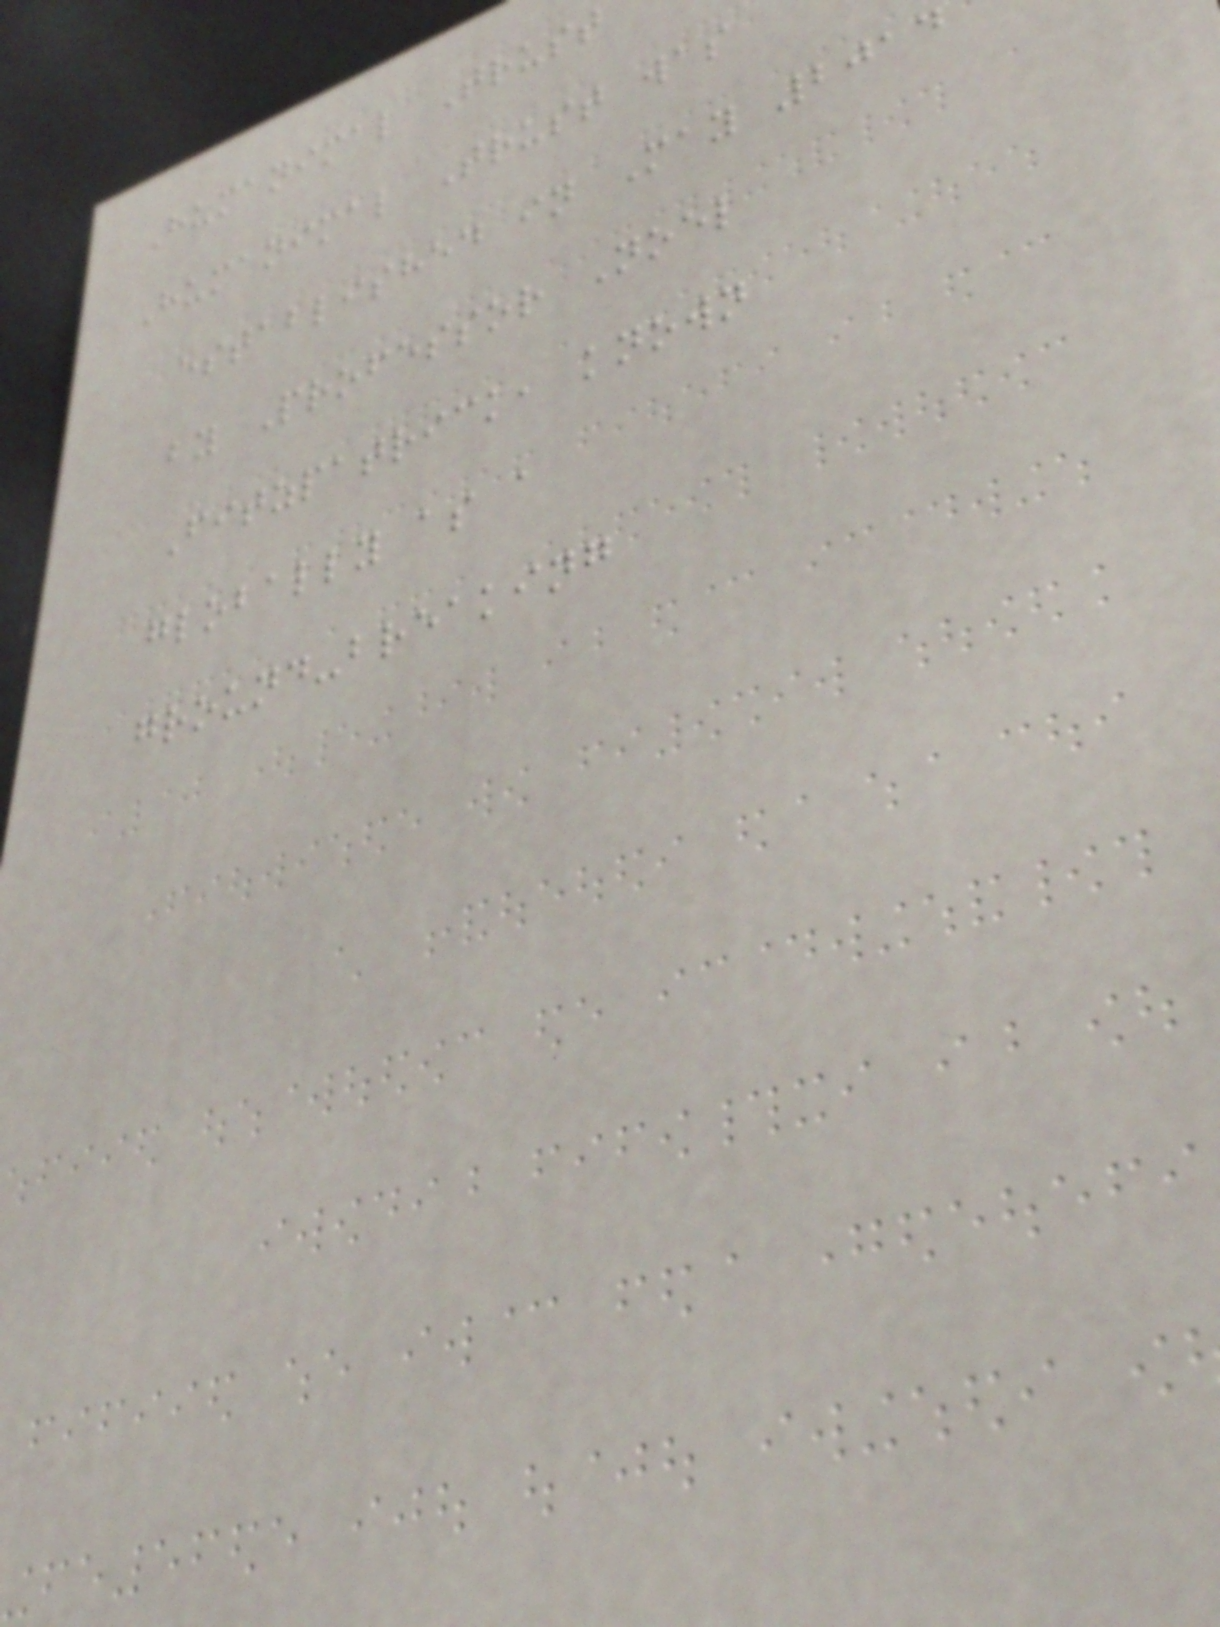Humanimal Trust
Humanimal Trust was
established in May 2014
by Professor Noel
Fitzpatrick, known
globally as a
ground-breaking
